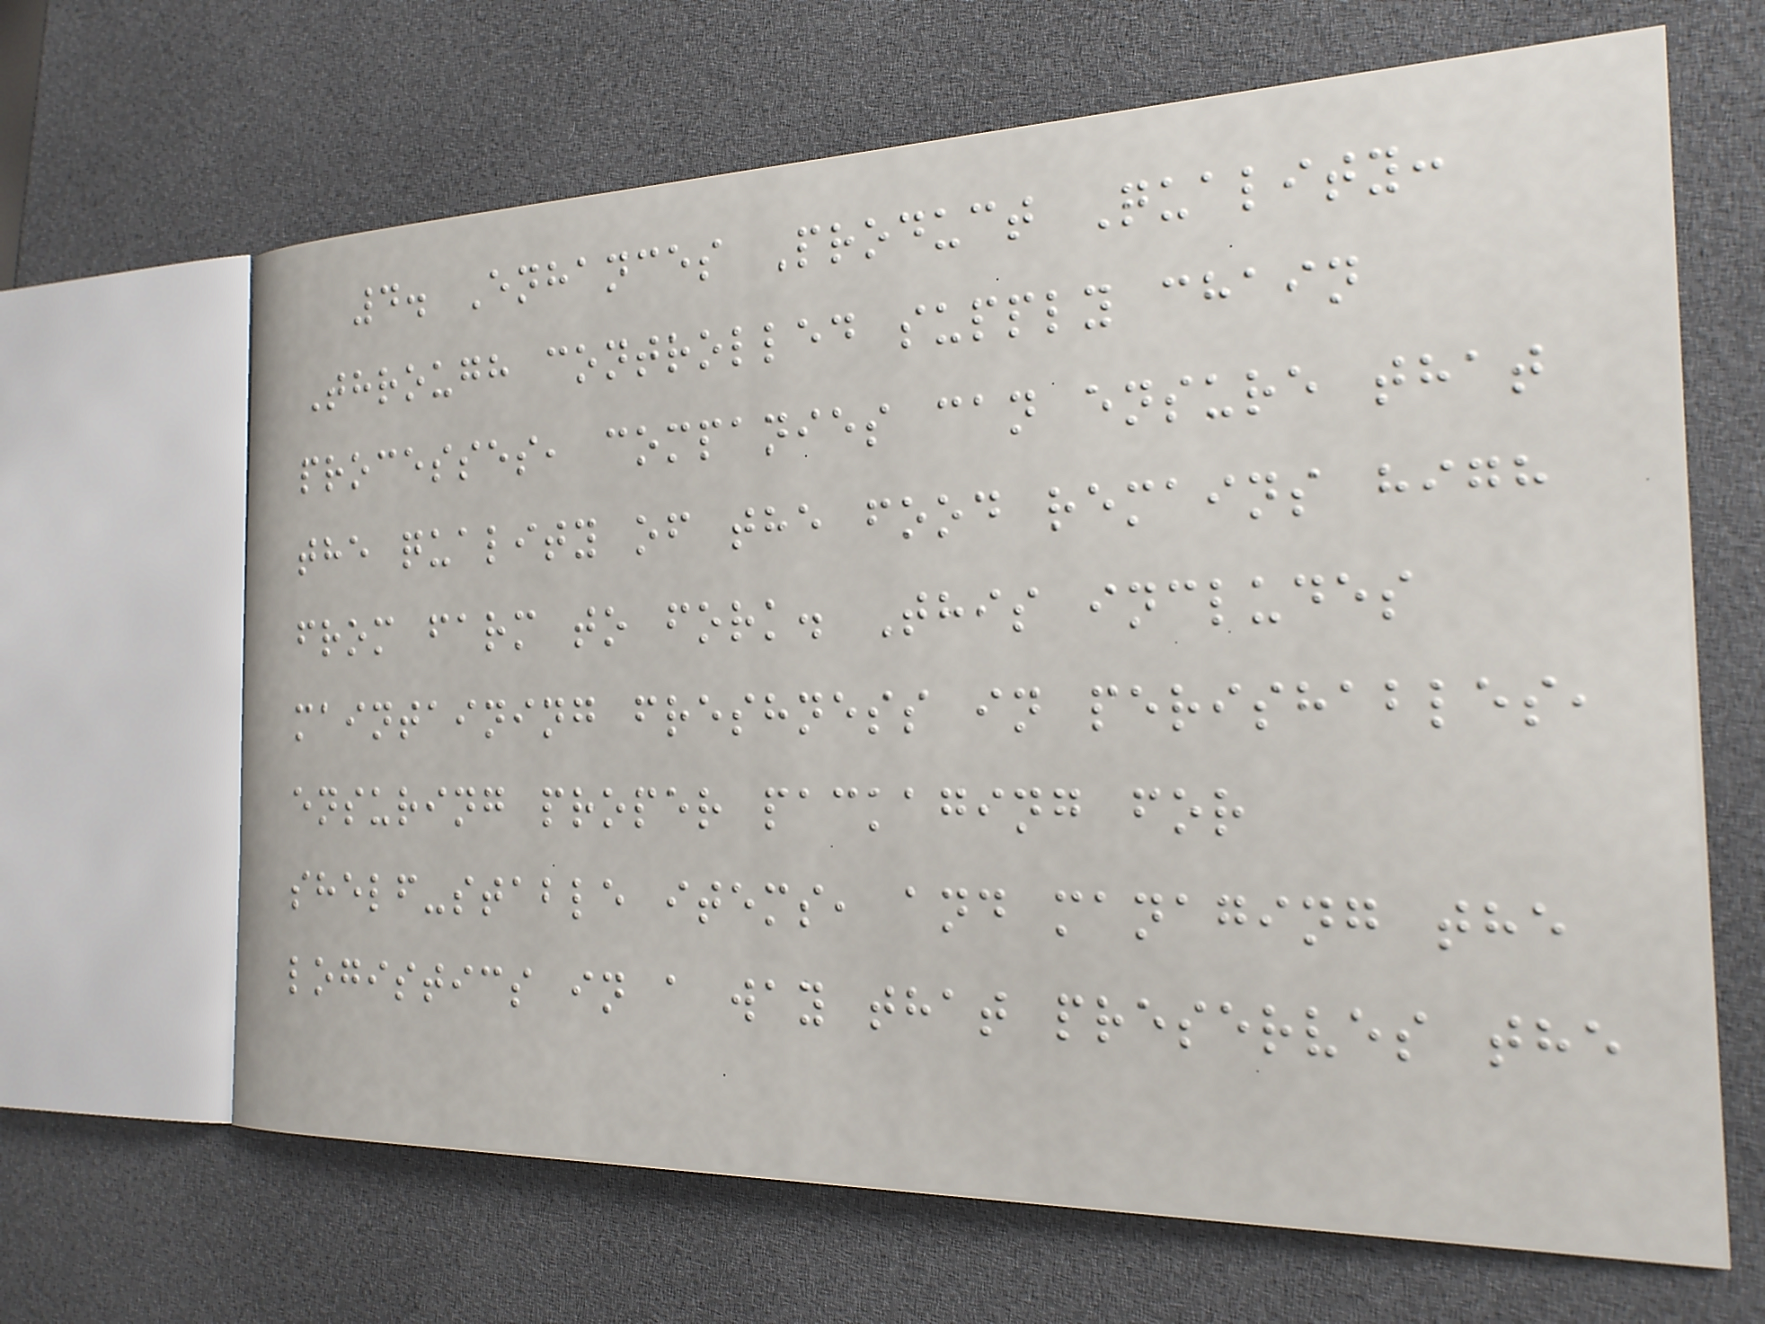4. Enhances Product Quality:
Through controlled supply chain
processes, companies can ensure that
the quality of the food remains high
from farm to fork. This includes
maintaining freshness in perishables,
ensuring proper packaging for
shelf-stable items, and managing the
logistics in a way that preserves the
